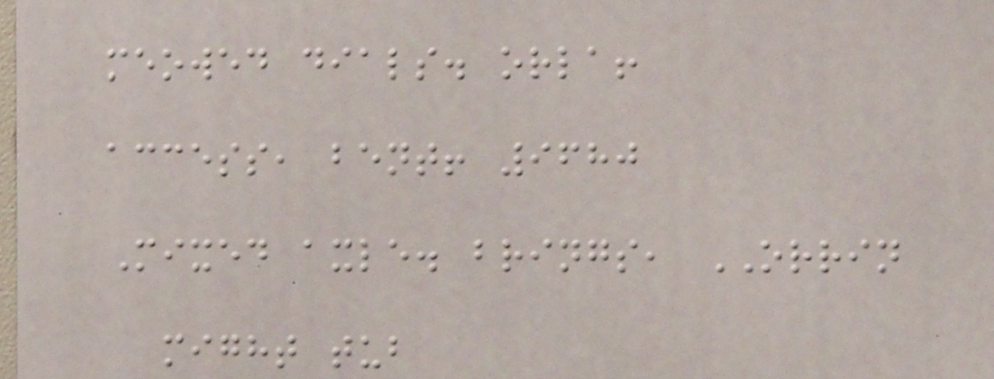meowed dials. orla!
access, bent! 9680
Mixed axle. brings, ORRIN
might tub
